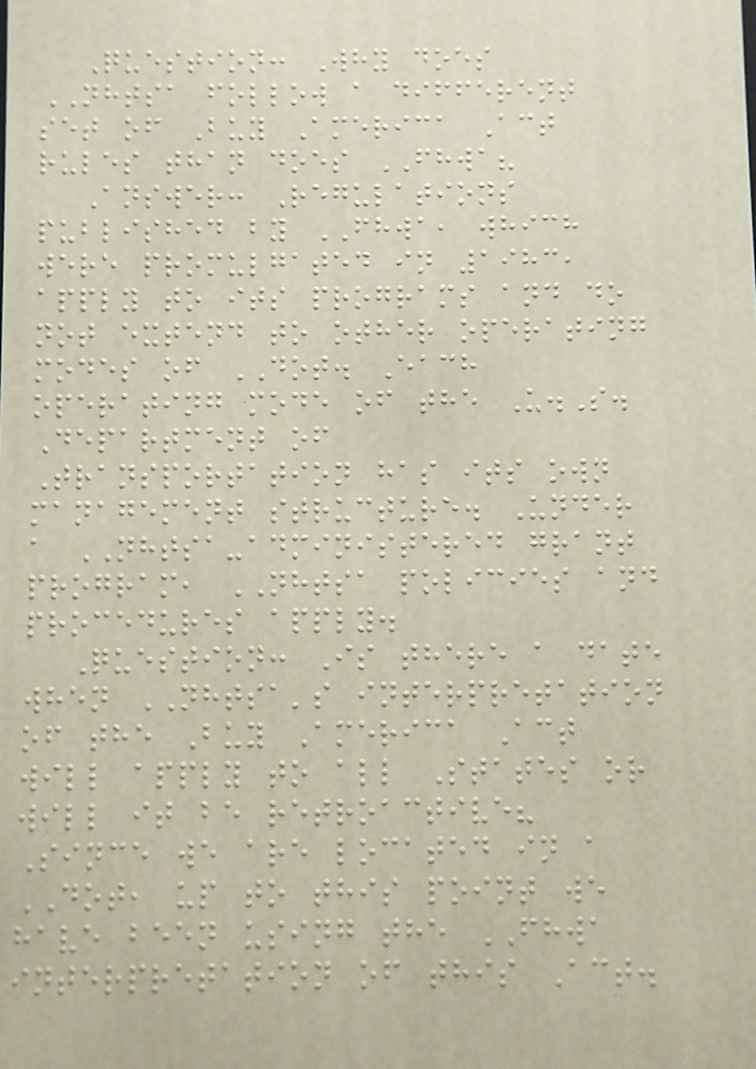Question: Why does
NHTSA follow a different
set of Buy America Act
rules than does FHWA?
Answer: Regulations
published by FHWA, which
were promulgated in 1983,
apply to its programs and do
not extend to other operating
modes of DOT. Each
operating mode of the U.S.
Department of
Transportation has its own
management structure. Under
a NHTSA-administered grant
program, NHTSA policies and
procedures apply.
Question: Is there a date
when NHTSA's interpretation
of the Buy America Act
will apply to all States or
will it be retroactive?
Since we are located in a
DOT, up to this point we
have been using the FHWA
interpretation of this Act.
